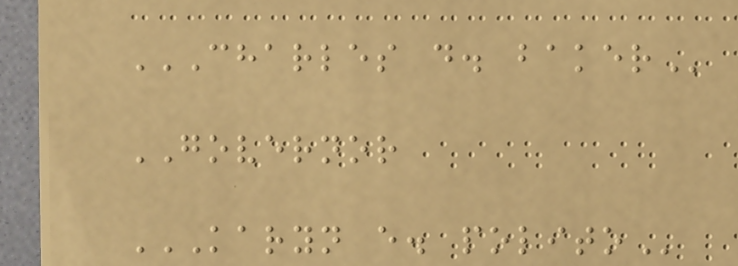CHARLES D. BAKER
GOVERNOR
KARYN E. POLITO
